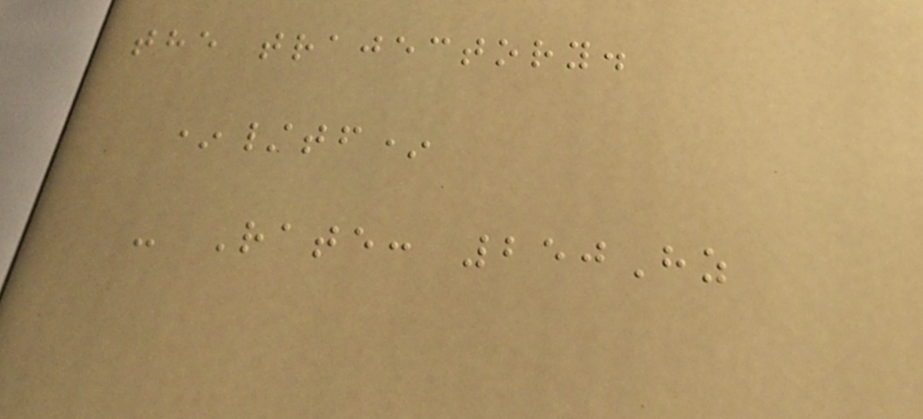the trajectory.
*/tf*
- Rate: 250Hz
